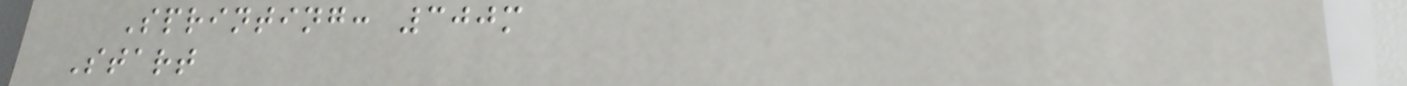Sprinting: 300m
Start
